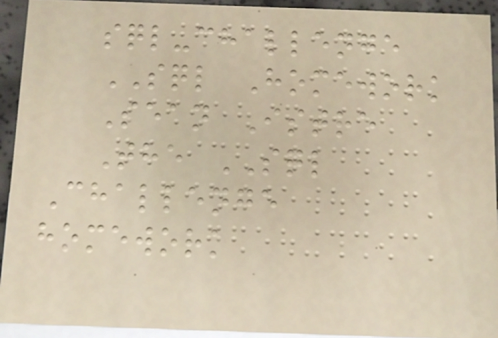sql-challenge
SQL Homework
Sean Istre
The SQL
Challenge
homework
